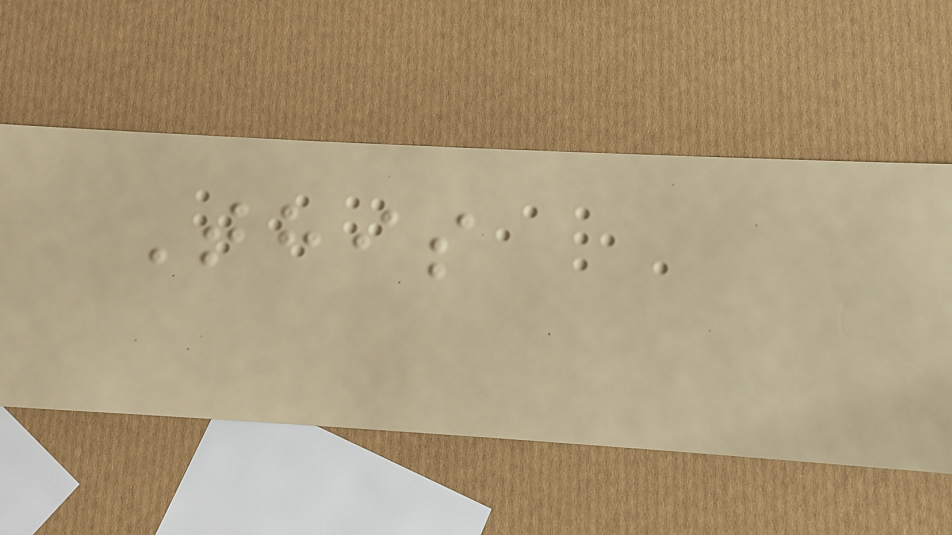This
